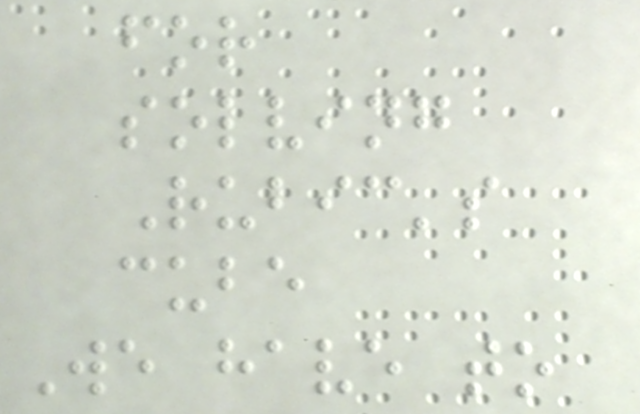for
solving
Rubic's
cube
We have to
